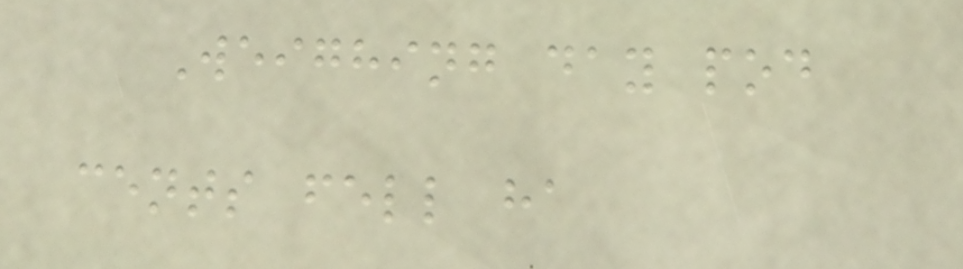Weighing day pod
cents fell ha
